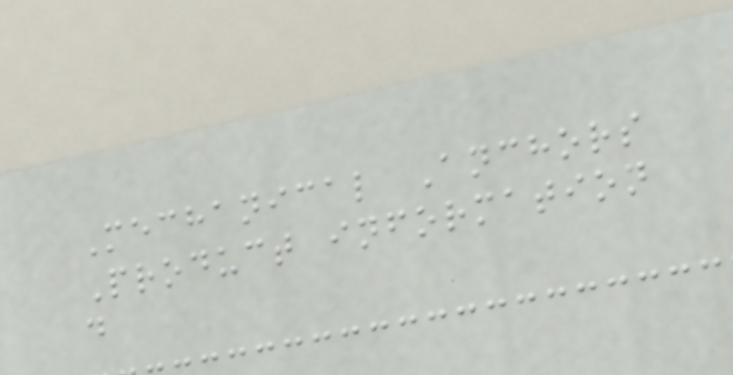Mechanical Anchors
Product information
d
